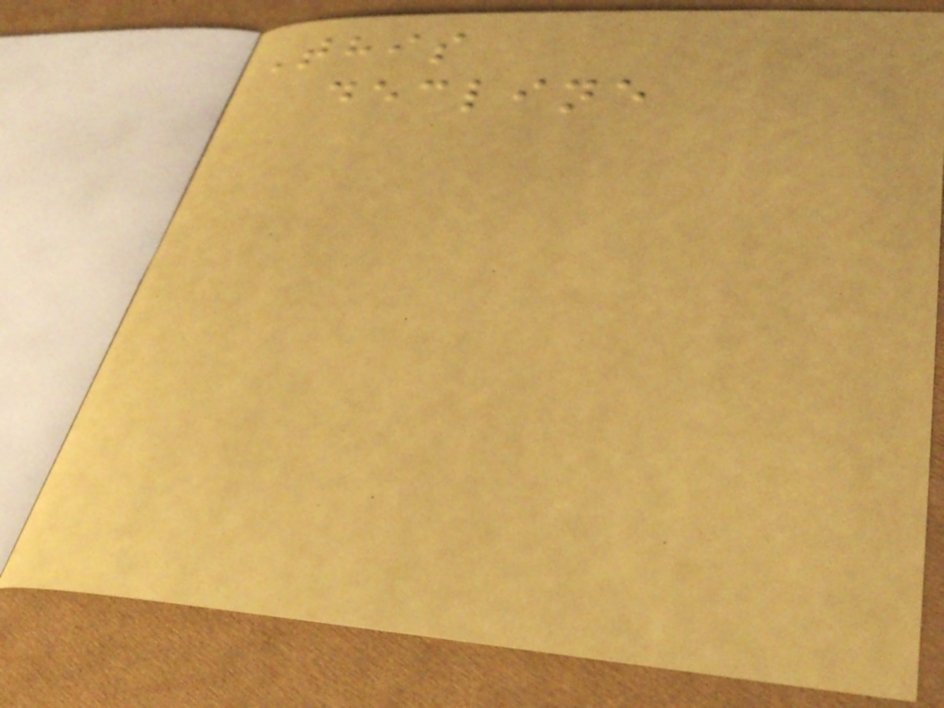This
decline
